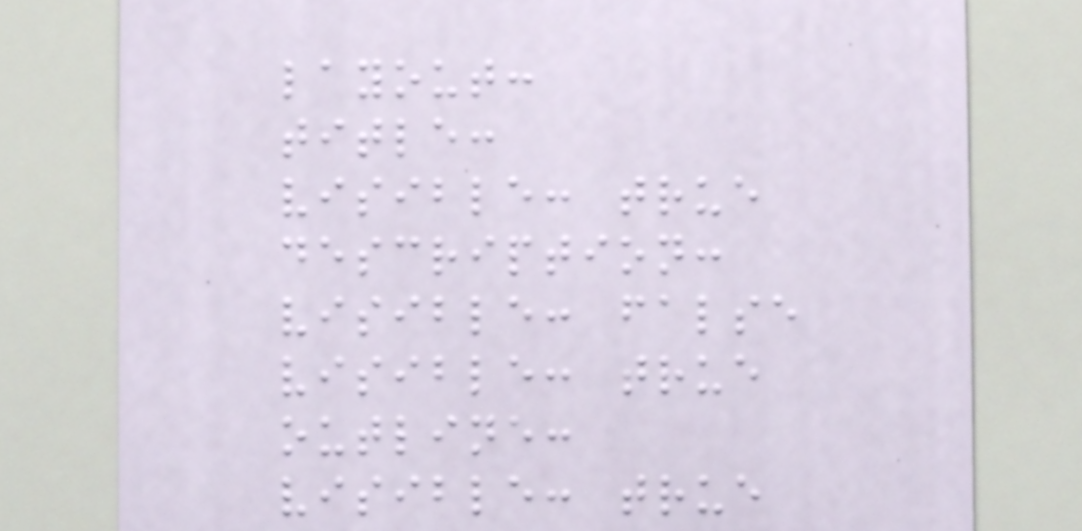layout:
title:
visible: true
description:
visible: false
visible: true
outline:
visible: true
